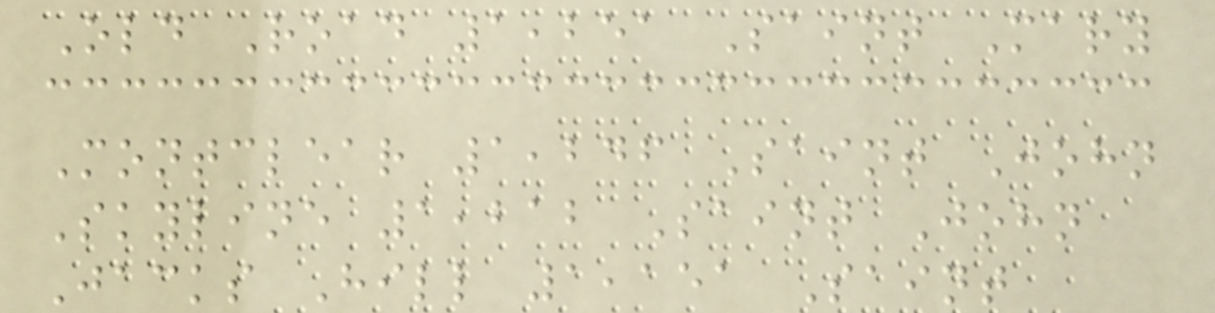Old Road 1,251 Saint Mary
Montclear 1,246 Saint John
Skyline 1,212 Saint John
Jacks Hill 1,151 Saint
